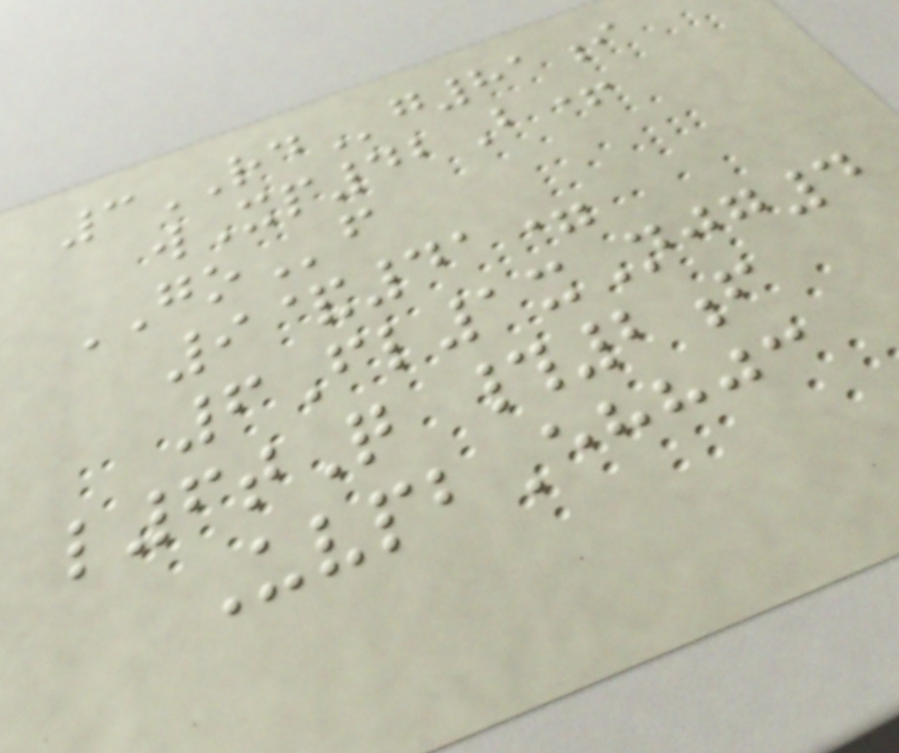3RDg81i
wXp42B+
GOf
9&41=
6Fl1xNjg4
l6tQ #2f
UvpbEhhjc
